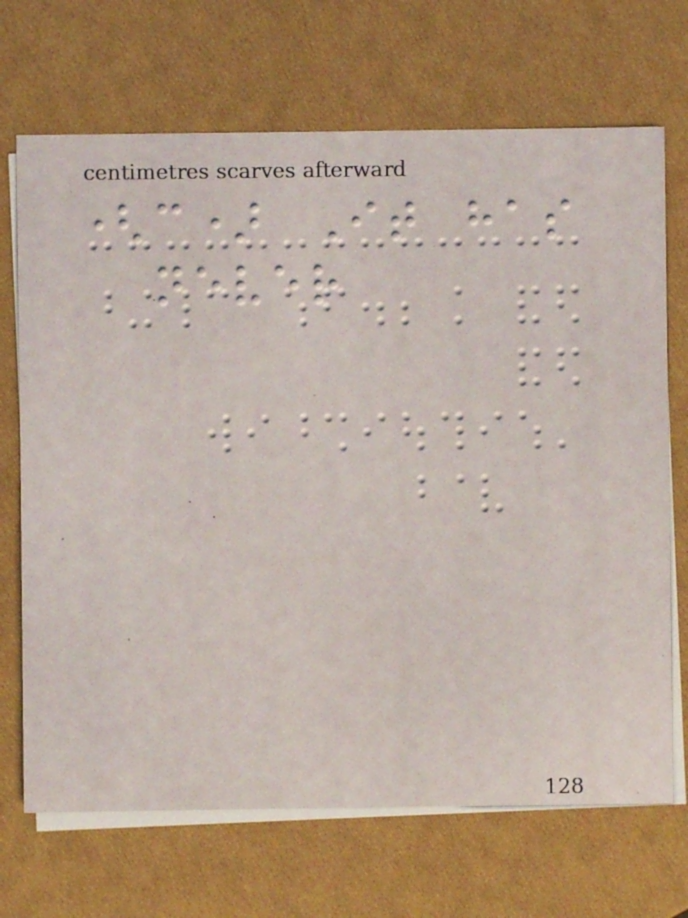(c) It has
never
